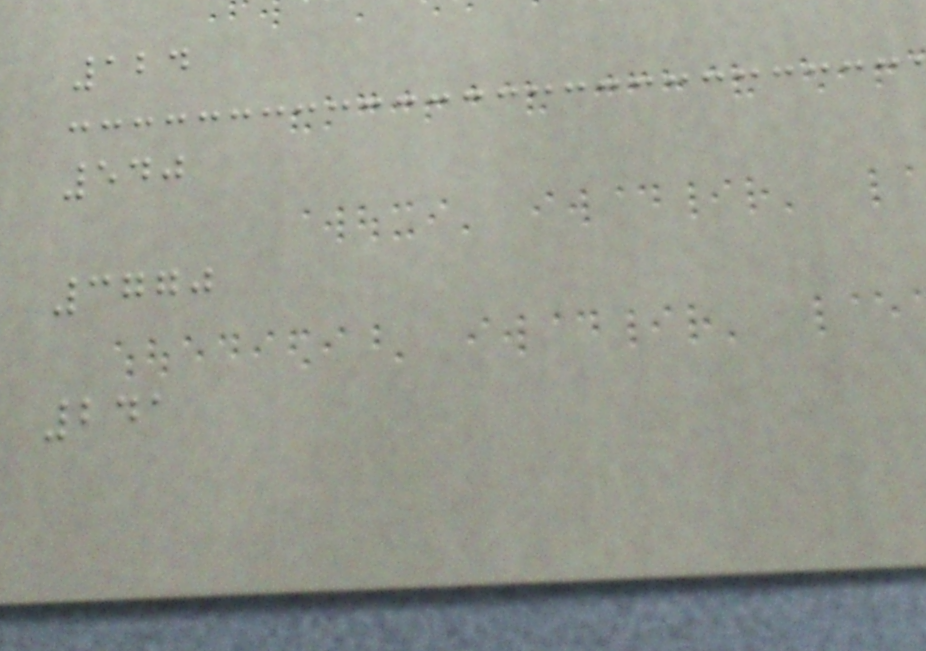124
540
3770
241
